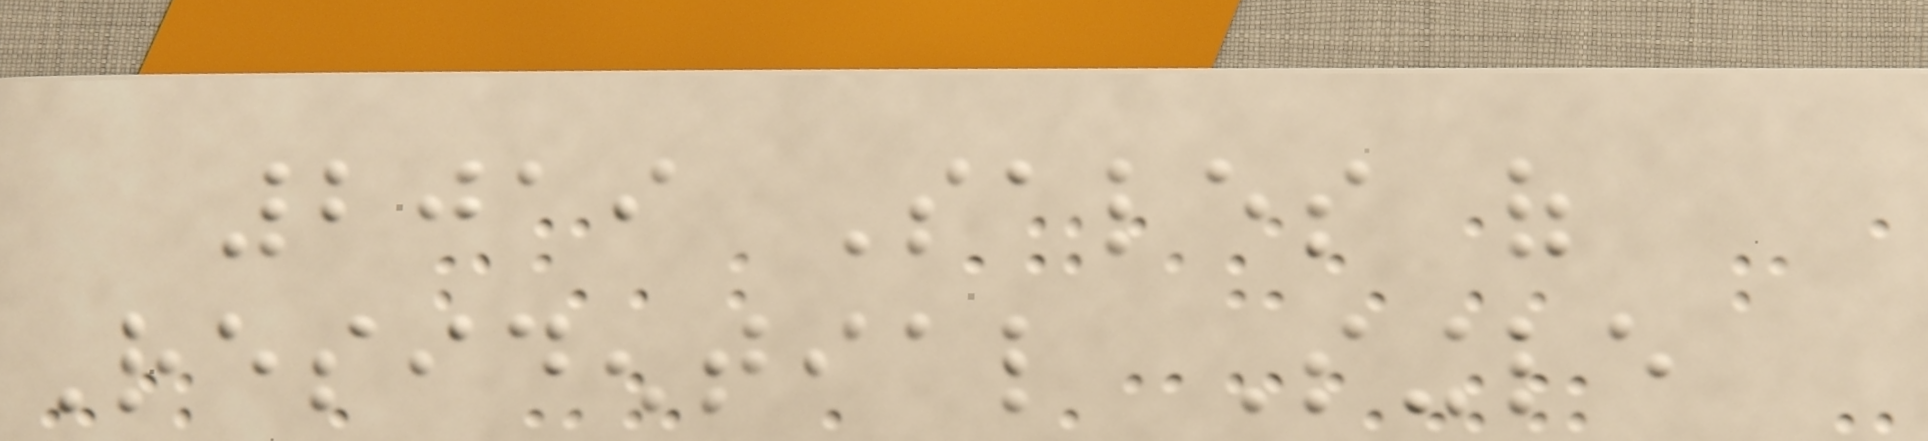2019 Sales of
Residential Single
